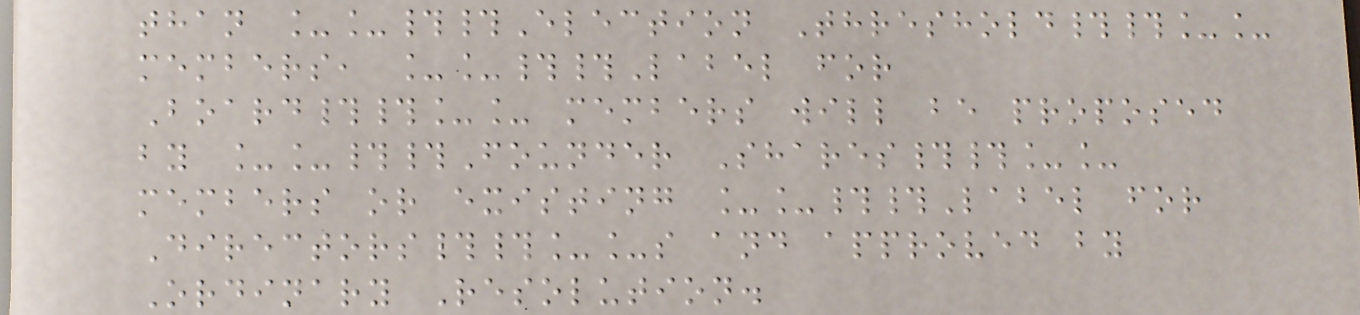than __##Election Threshold##__
members, __##Label for
Board##__ members will be proposed
by __##Founder Shares##__
members or existing __##Label for
Directors##__s and approved by
Ordinary Resolution.
